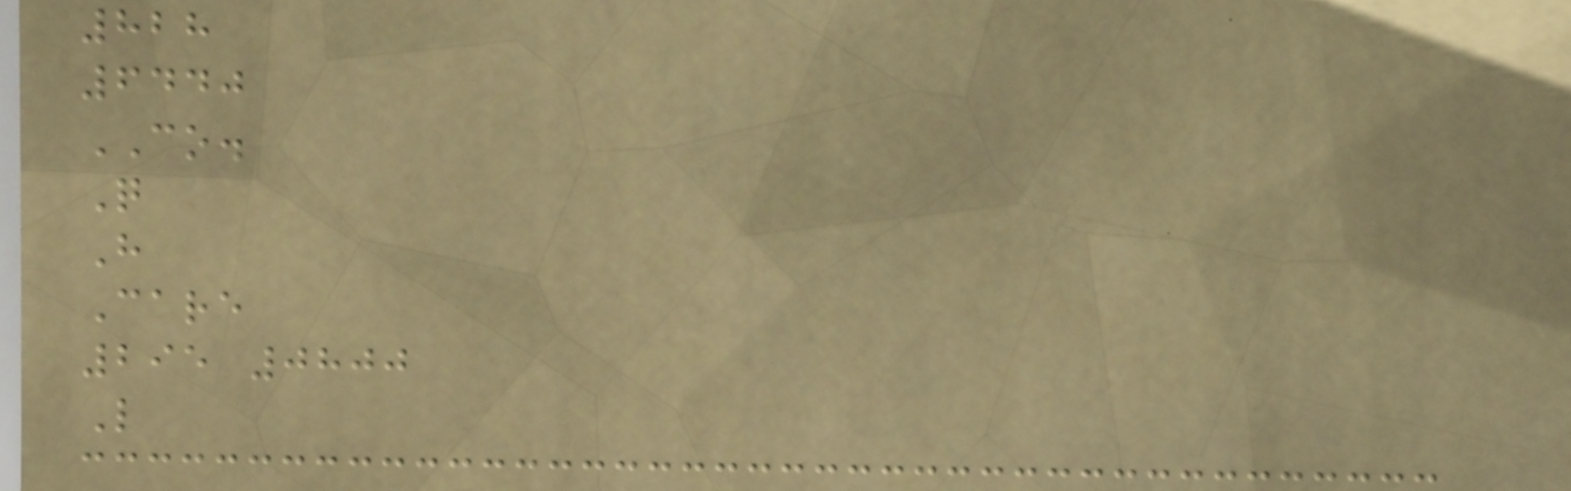828
6440
CO.
Q
H
Care
295 0800
L
